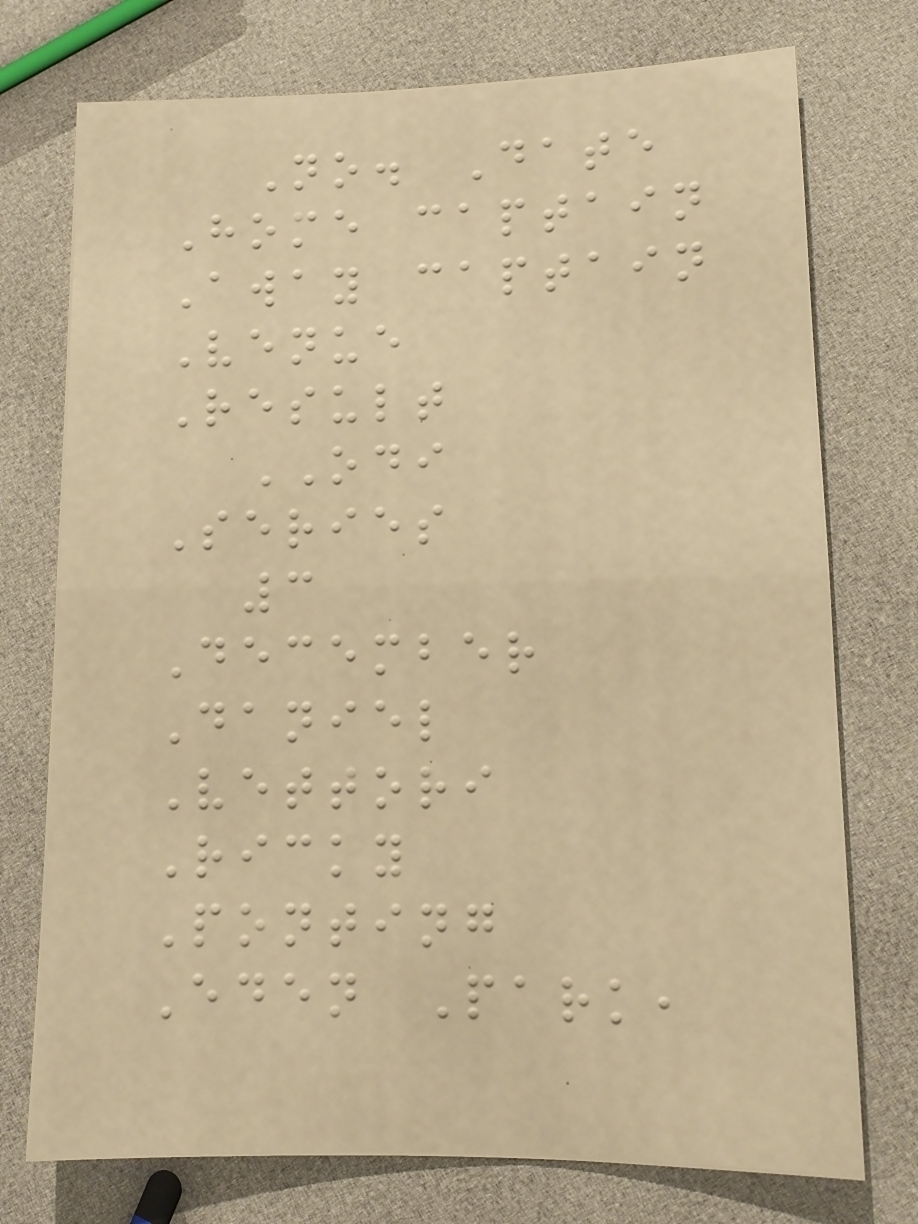No. Date
Home captain
Away captain
Venue
Result
ODI
Series
3
December
Daniel
Vettori
Ricky
Ponting
Eden Park,
